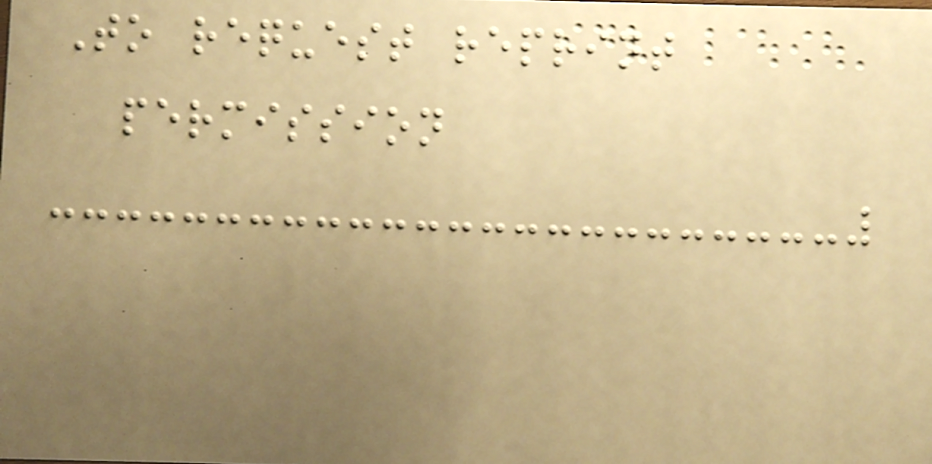To request reprint
permission
